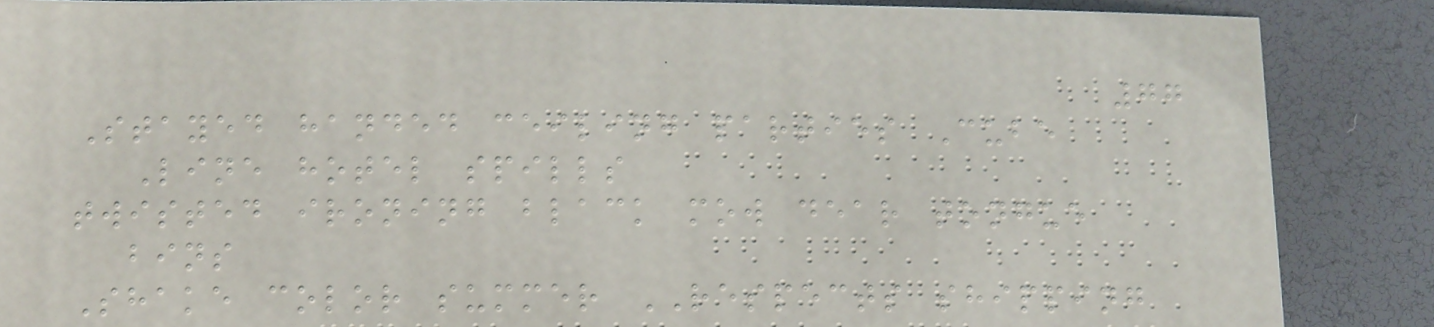77
Stayed handed ceiling parties Cube
Line hotel spills
twisted ironing black mow dear tongue
bins
Shake color summer RESPECTS shipping
